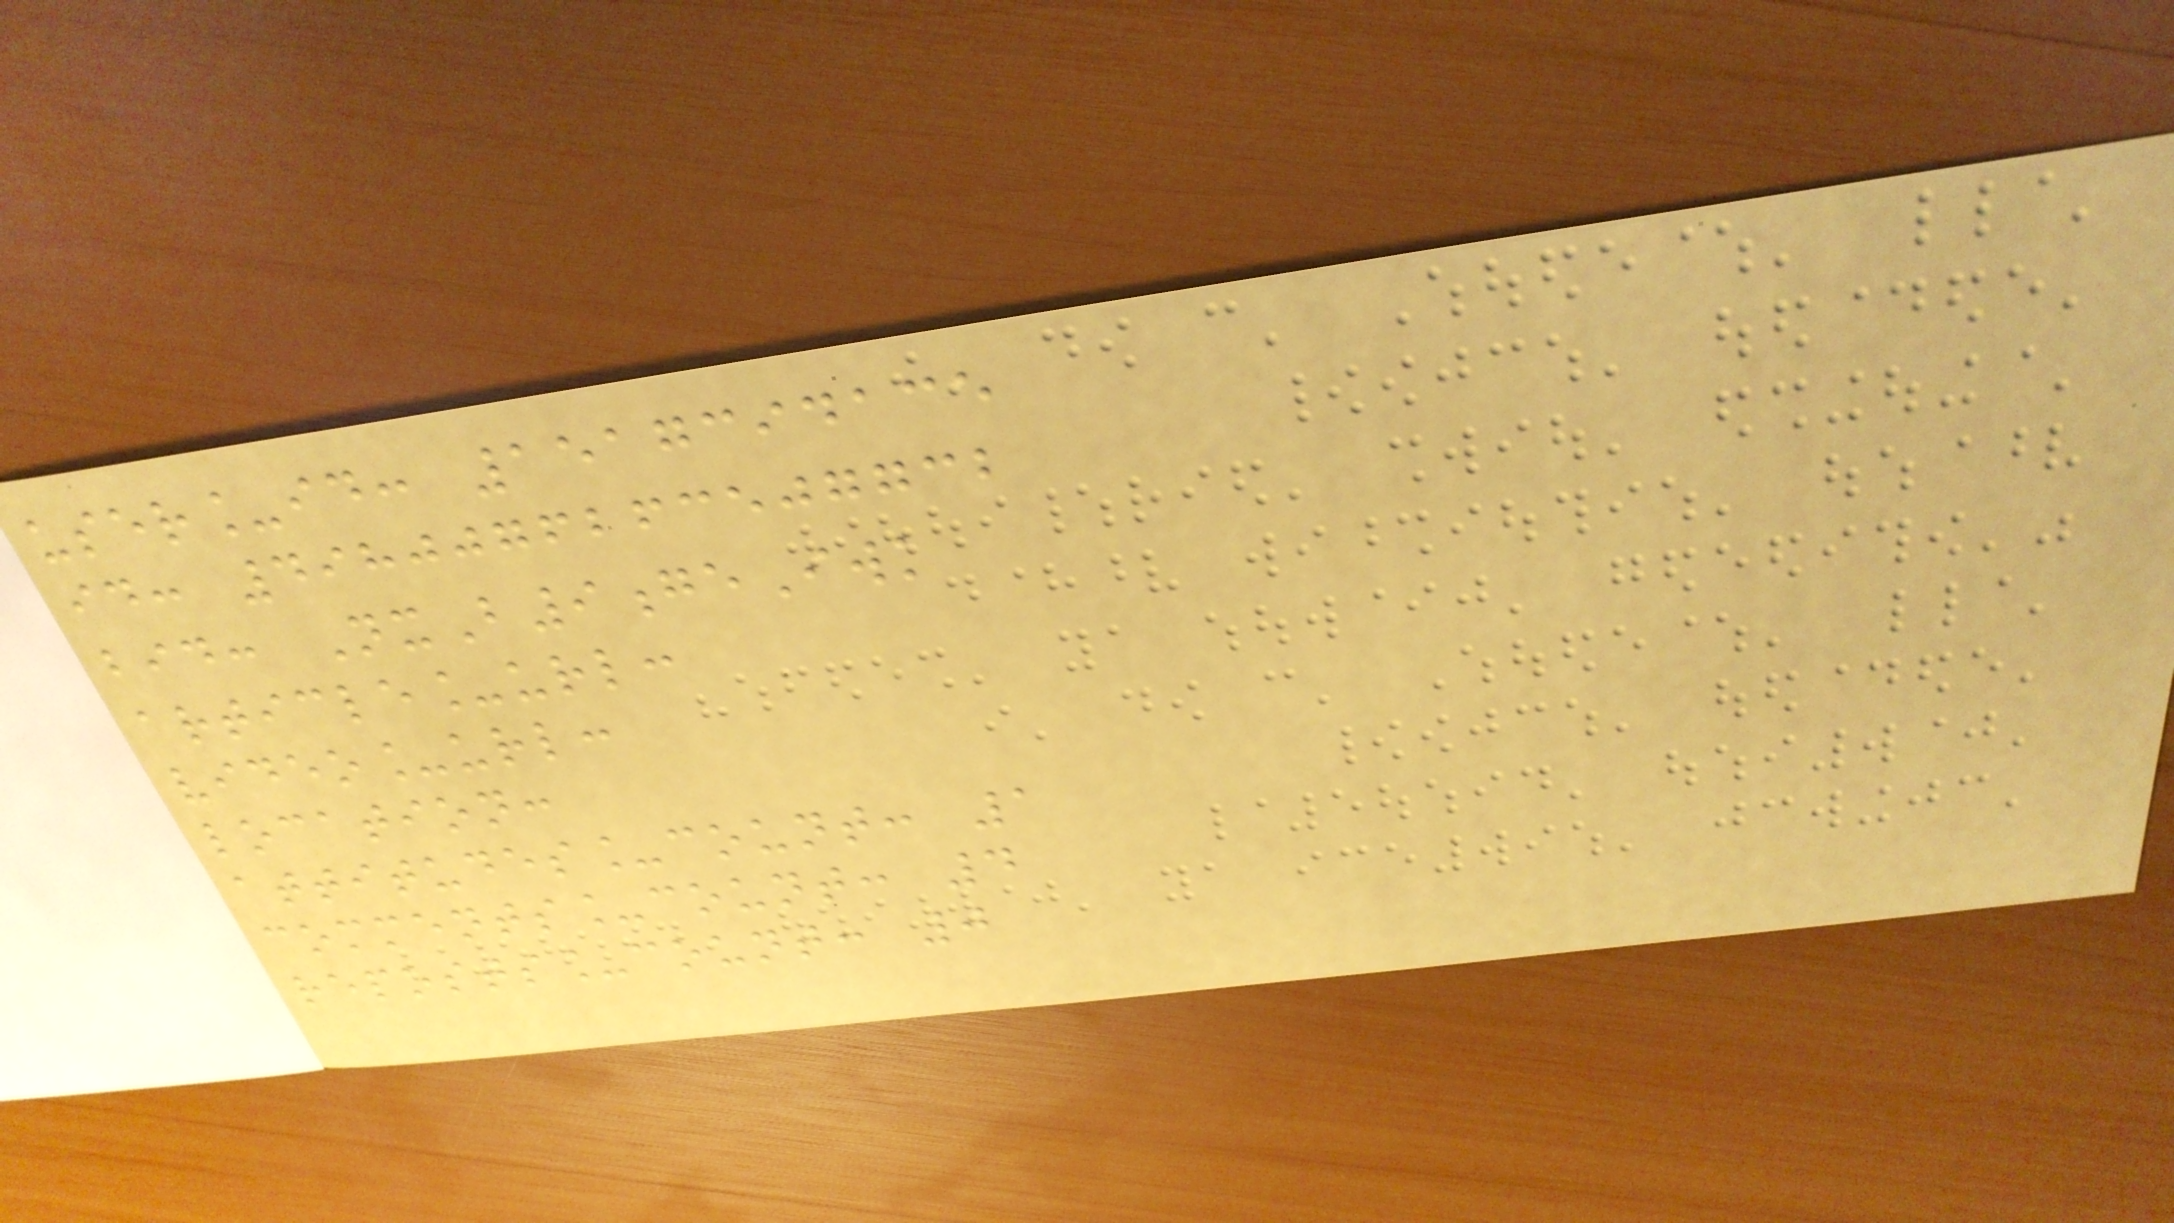user_id: 1517394135
id: 4980076263507732
bid: NxB9geIwk
article_url:
video_url:
location:
attitudes_count: 1
comments_count: 4
reposts_count: 0
